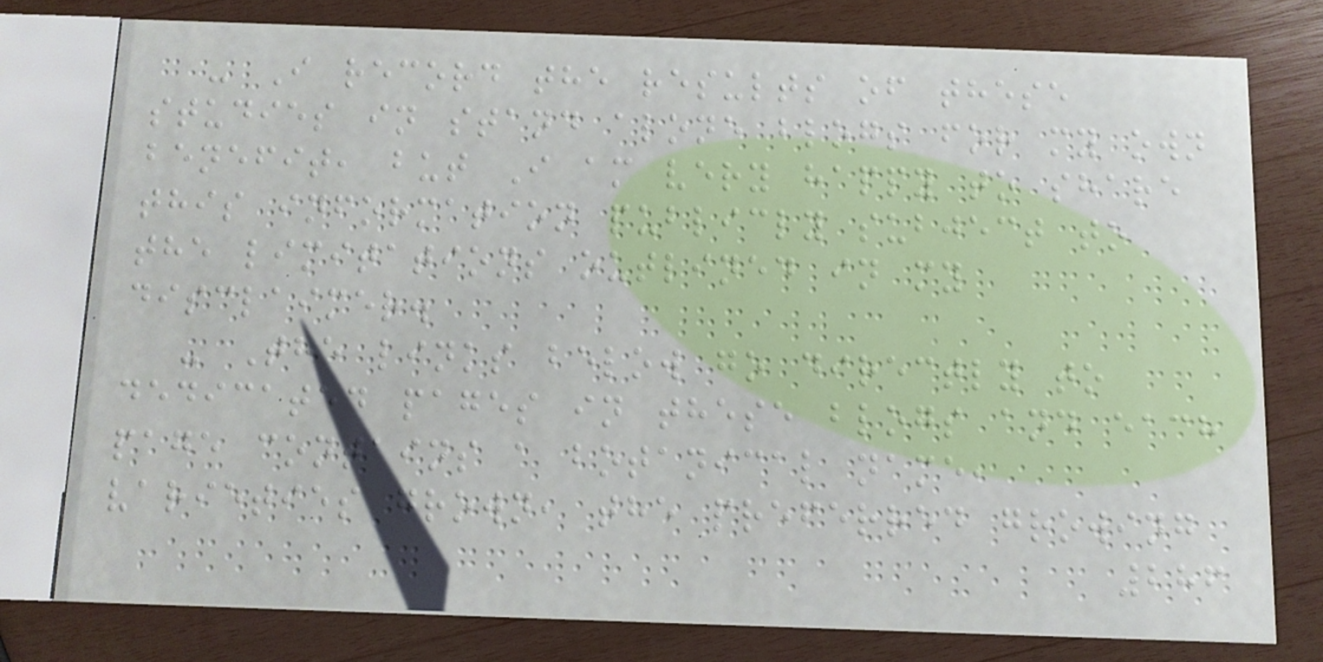- I record the results of these
studies in stand alone blogs for my own
benefit, but I am very happy to share
this information publicly subject to
the limitations outlined in my
disclaimer.
- The links below go directly to
dedicated pages in these blogs and each
page contains a botanical name,
varieties grown, the preferred growing
286
